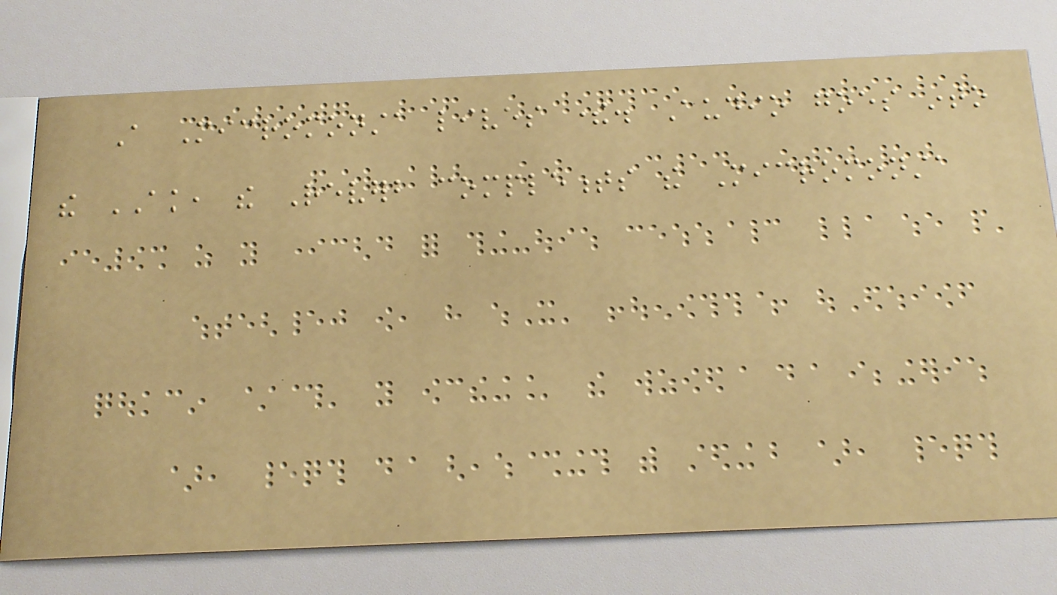A Micromonsta lives there. Audio goes into
the AK, the Reverb complements the Micromonsta
